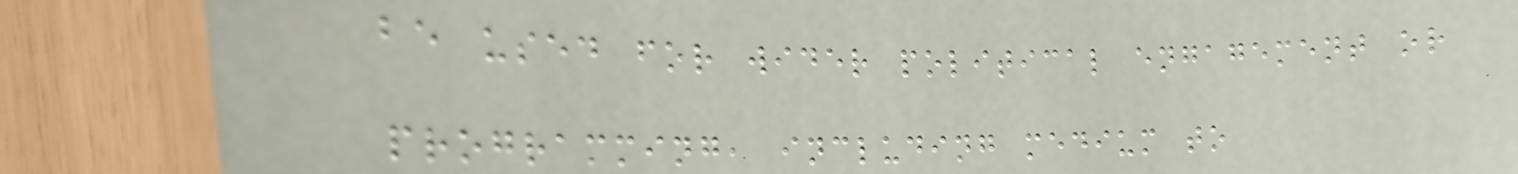be used for wider political engagement or
programming, including medium to
